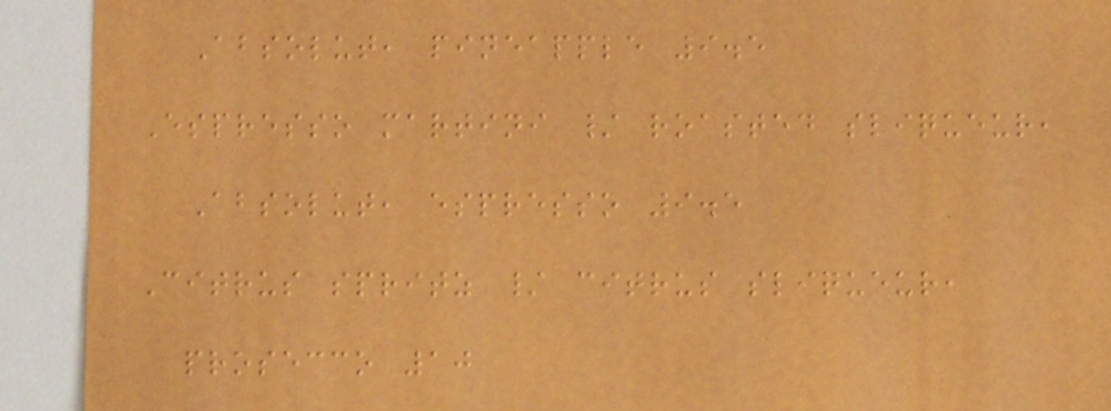Absolut, pineapple 9.5
Espresso martini / roasted sliqueur,
Absolut, espresso 9.5
Citrus spritz / citrus sliqueur,
prosecco 10
